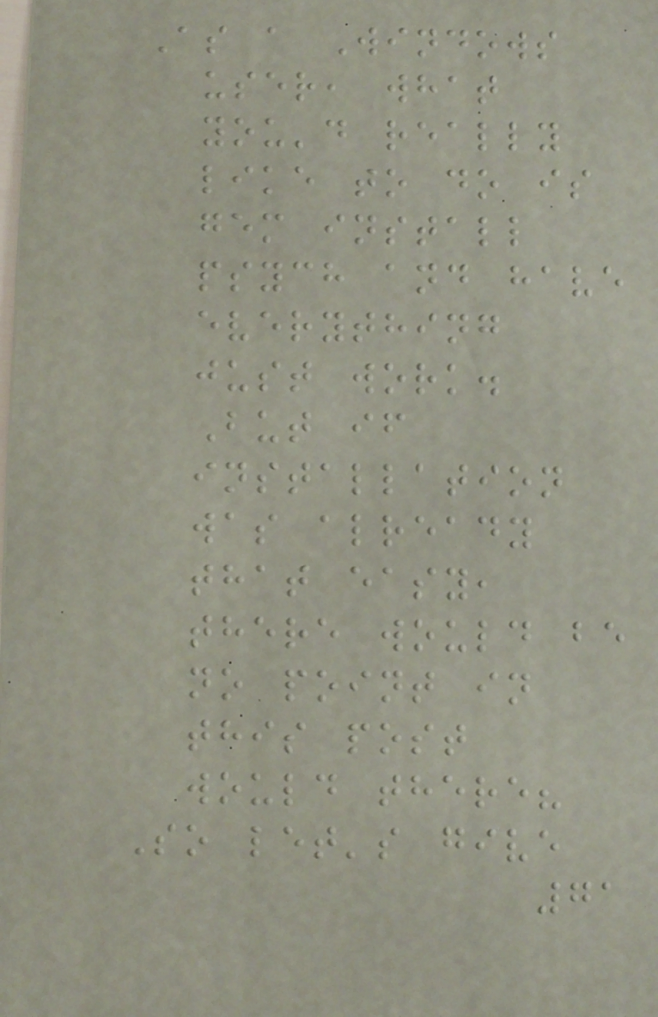As a Windows
user, what
you'd really
like to do is
gem install
psych and have
everything
just work.
But if
installation
was already
that easy,
there would be
no point in
this post
would there?
So let's give
71
